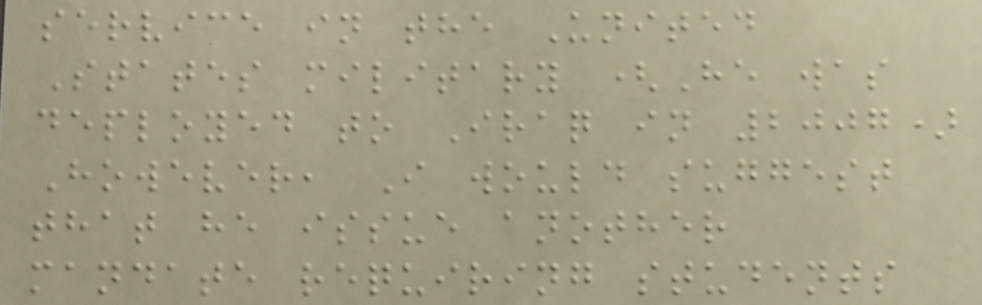service in the United
States military (He was
deployed to Iraq in 2007)
However, I would suggest
that he issue another
mandate requiring students
